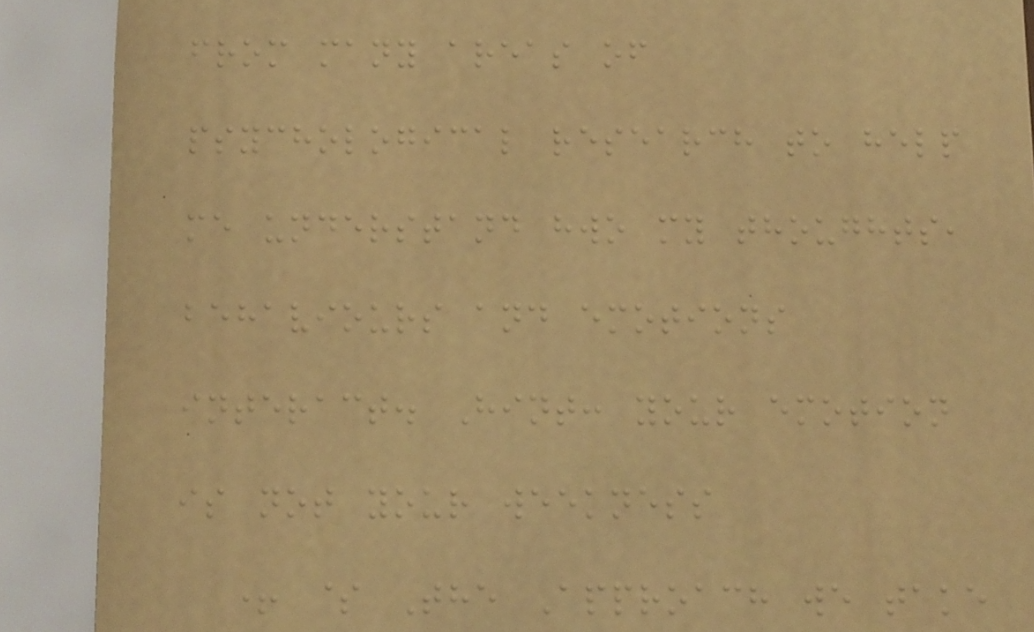from many areas of
psychological research to help
me understand hwo my thoughts,
behaviours and emotions
interact. Hint: your emotion
is not your weekness
+ $ The Approach we take
